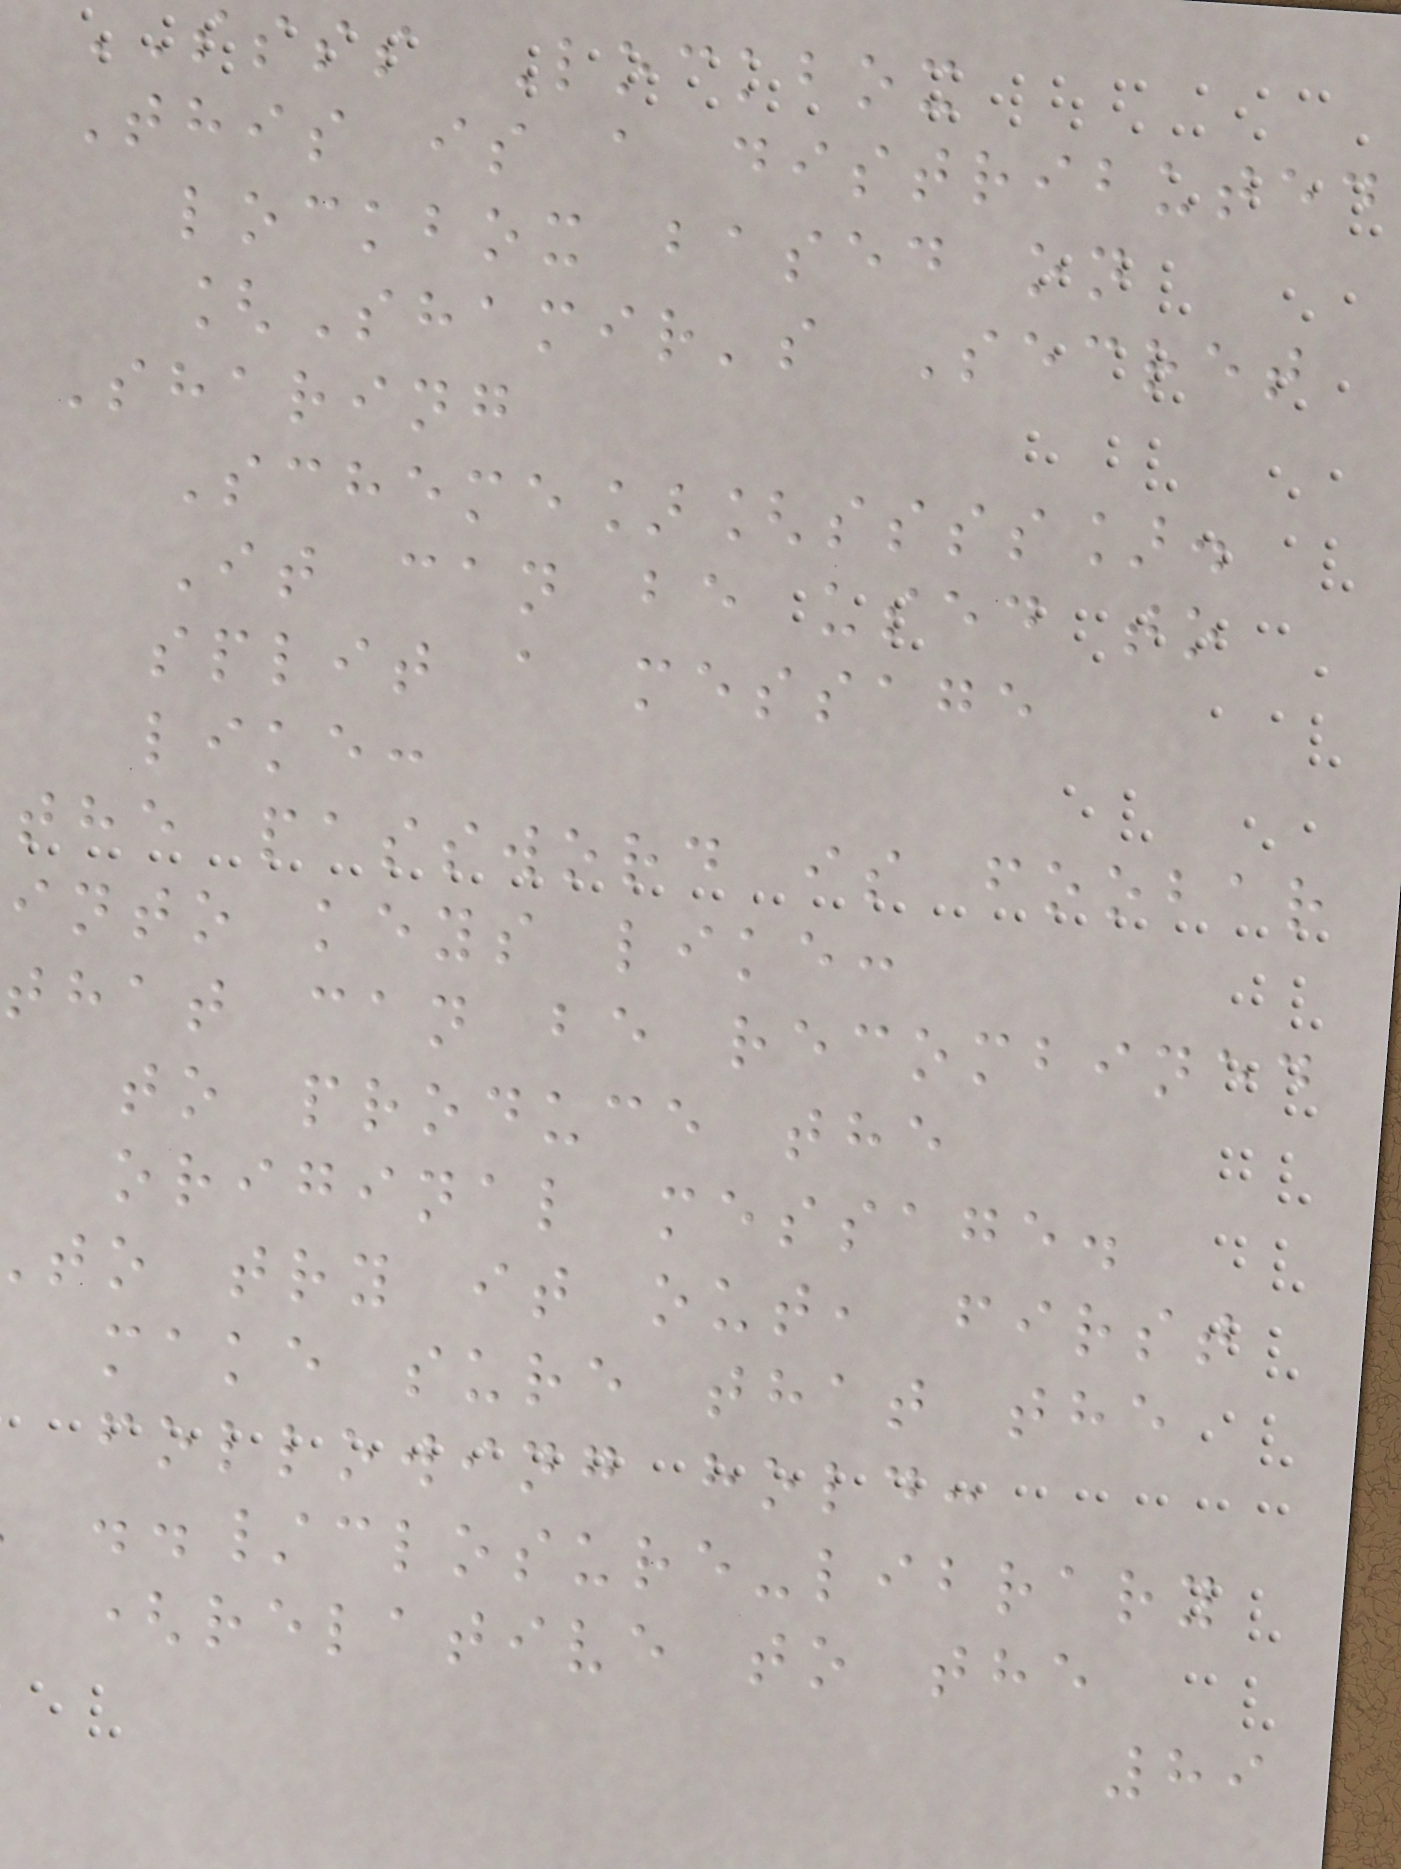ssss Lockbox
This is a distributed
lockbox based on
[Shamir's Secret
Sharing
Scheme][ssss].
It can be used to
split a message
like:
the password is foobar
into keys like:
that can be recombined
to produce the
original message.
to try it out, first
make sure that the
following hold:
../closure-library
(relative to the
89
